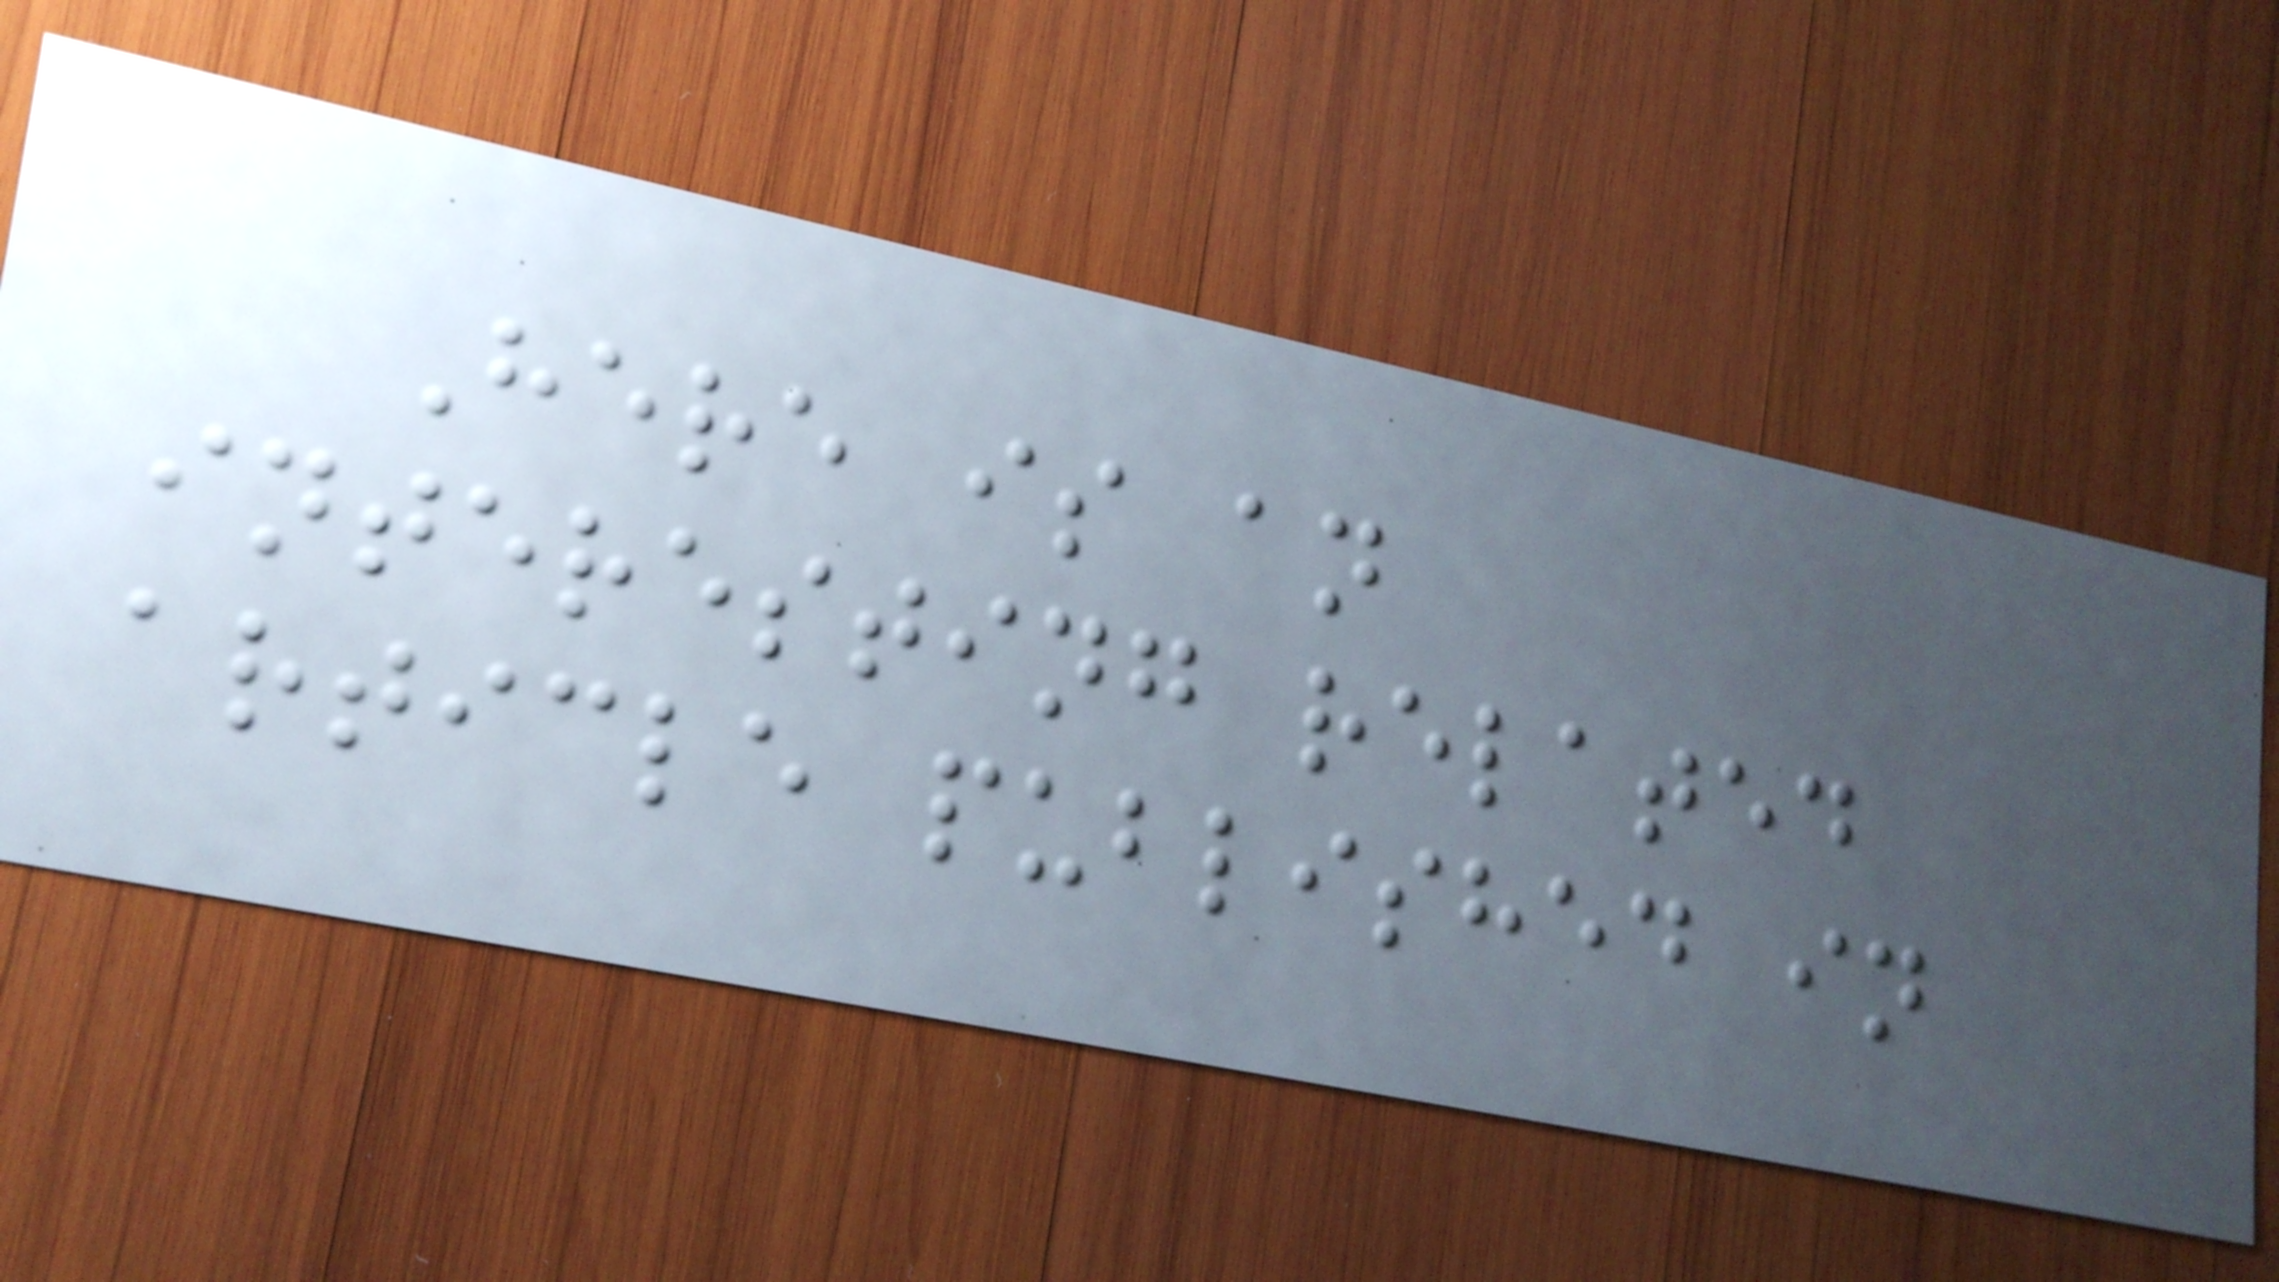Here is an
interesting related
article published in
